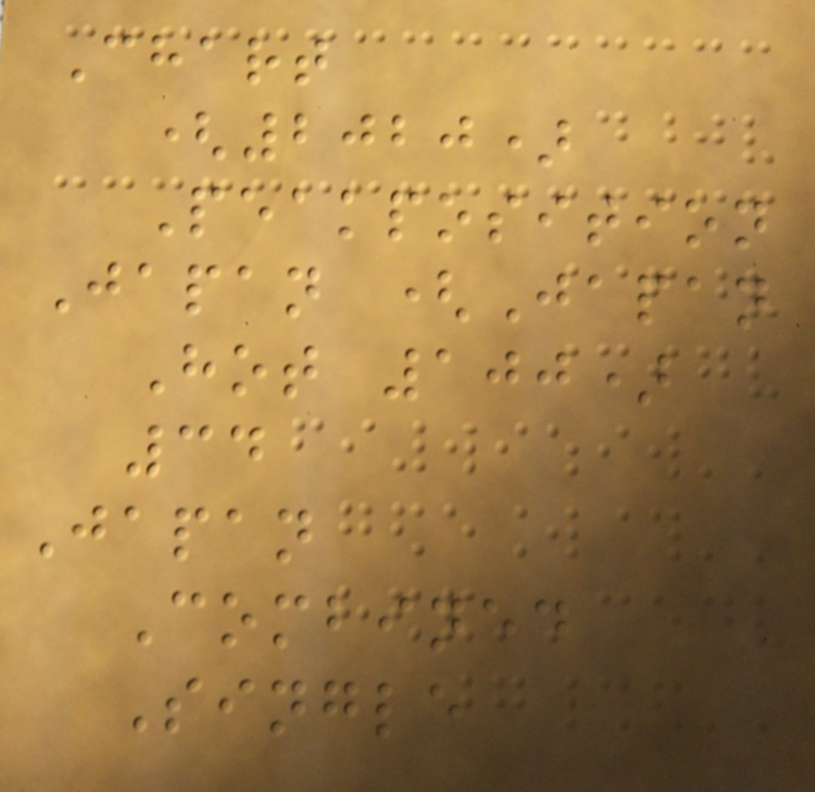Chart
(2020)
Peakposition
Japan (Japan
Hot 100)
34
Japan
Combined
Single
